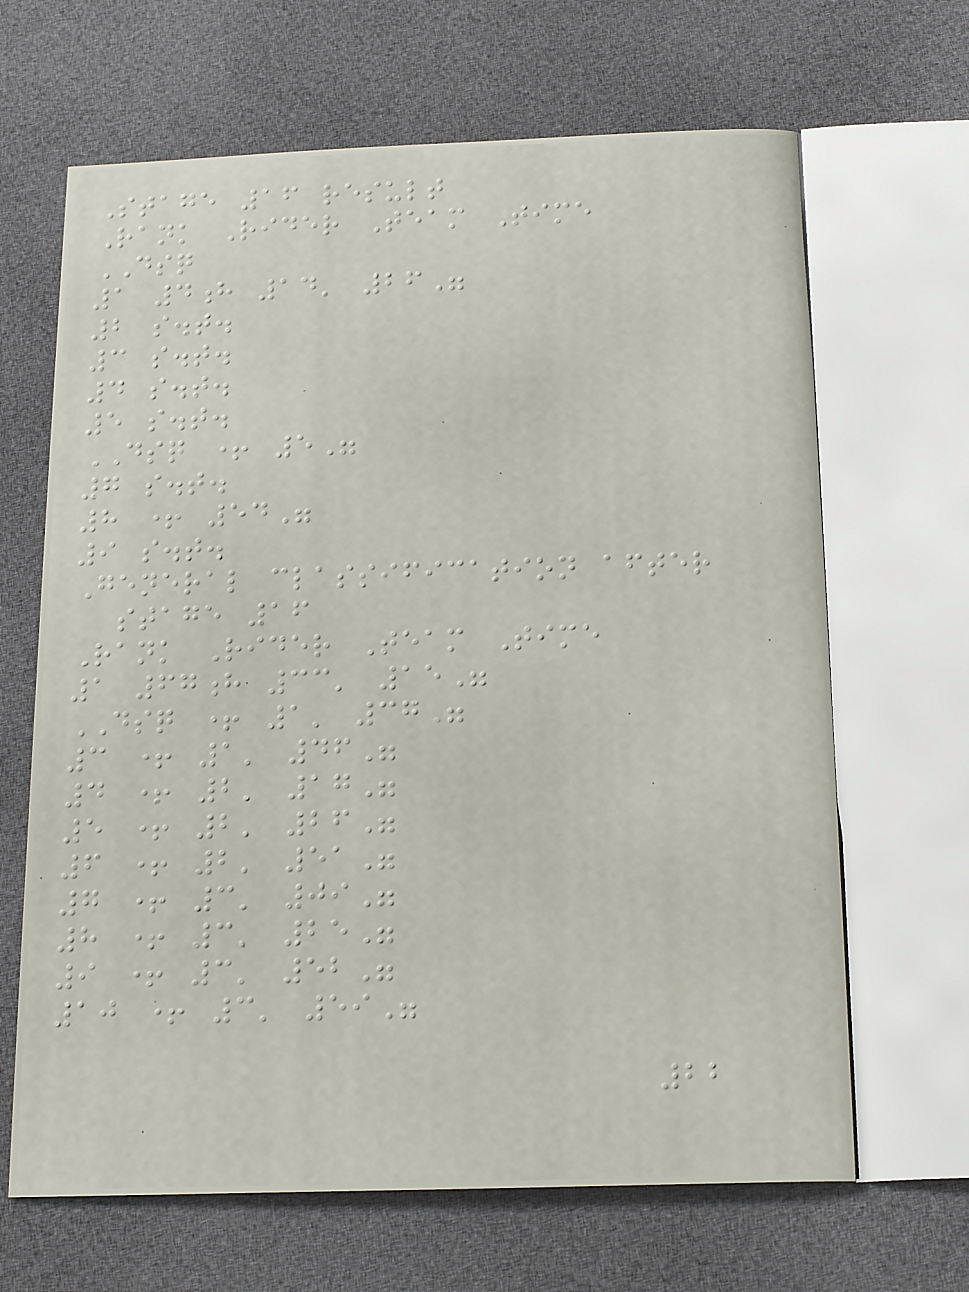Stage 16 result
Rank Rider Team Time
DSQ
1 4h 14' 26"
2 s.t.
3 s.t.
4 s.t.
5 s.t.
DSQ + 5"
7 s.t.
8 + 54"
9 s.t.
General classification after
stage 16
Rank Rider Team Time
1 67h 33' 15"
DSQ + 1' 37"
3 + 1' 46"
4 + 2' 17"
5 + 2' 26"
6 + 2' 51"
7 + 3' 09"
8 + 3' 25"
9 + 3' 52"
10 + 3' 59"
22
